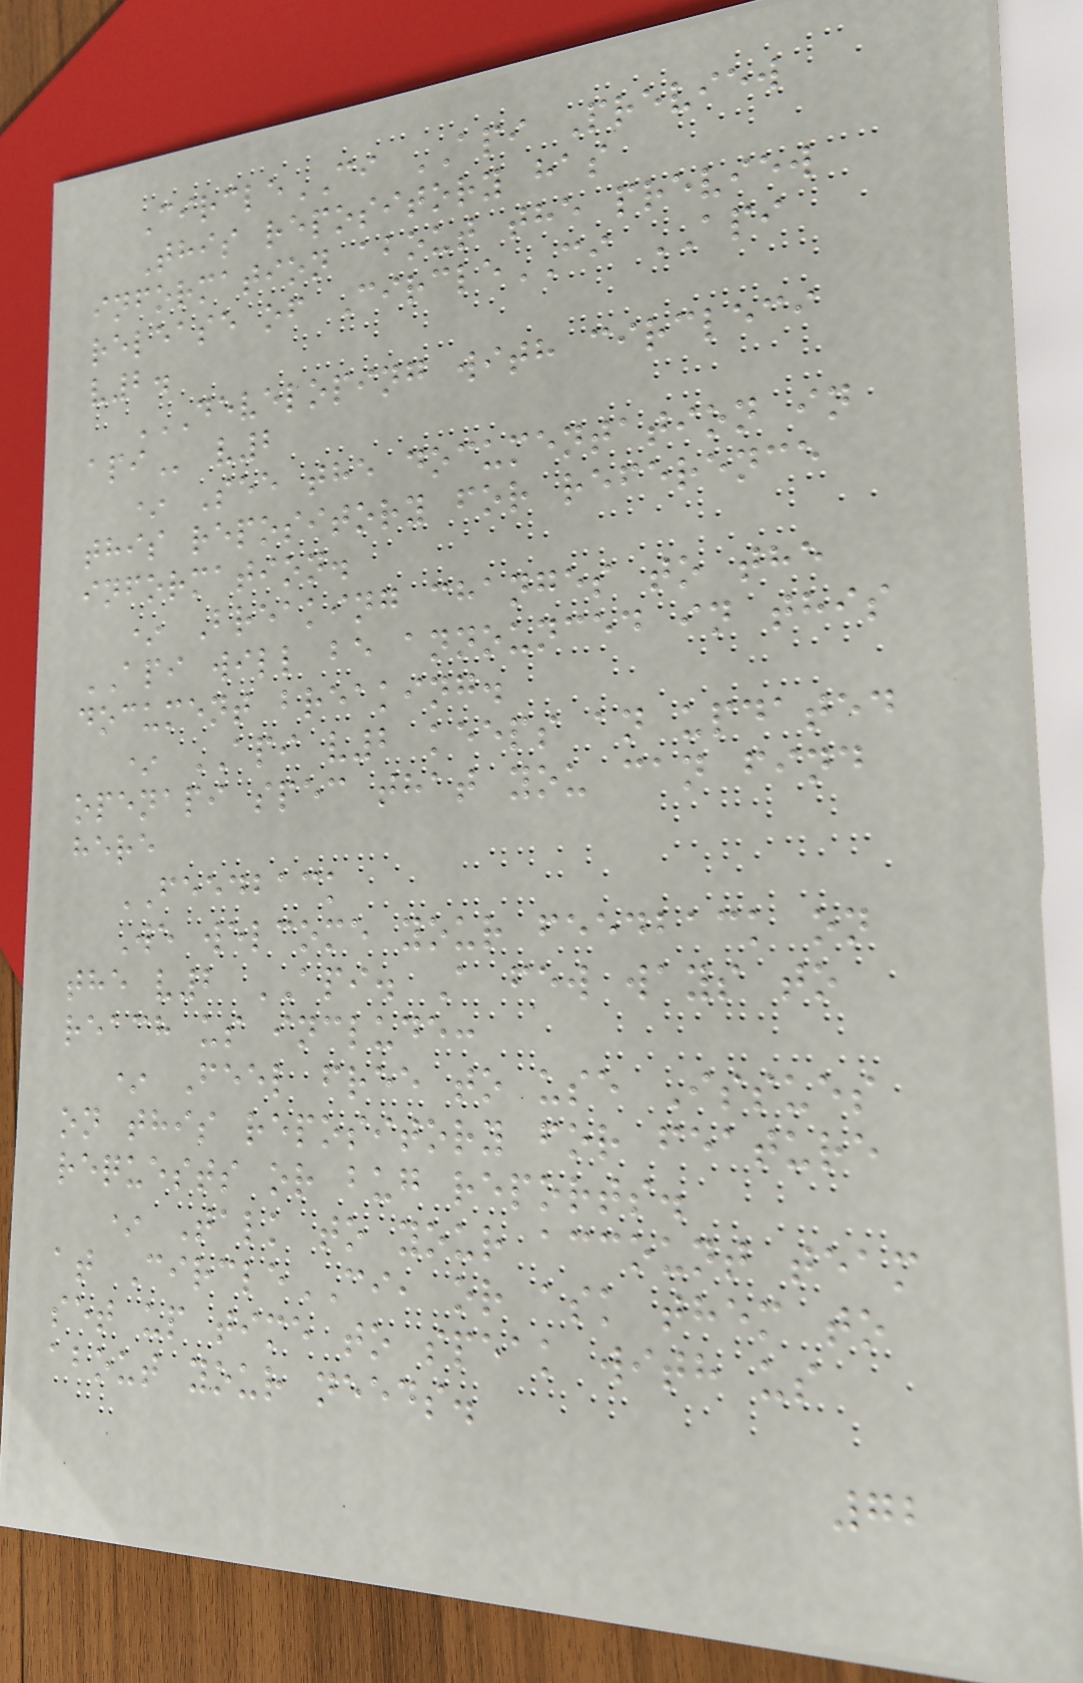CircleCI API Preview
This repository has
information about the preview
release of CircleCI API
v2.
DEVELOPING WITH CIRCLECI
API v2
* See the documentation in
this repository for reference
information.
* Breaking changes to the
API will be announced in this
document breaking.
* API v2 keeps an updated
openapi spec that you can find
here
FEEDBACK
We welcome your feedback on
the v2 API. A few ways to
reach us include:
* Feel free to use Issues
on this repository for feature
requests or bug reports.
* Talk to your account team
at CircleCI, or ask them to
set up time to speak with us
about your needs.
72
